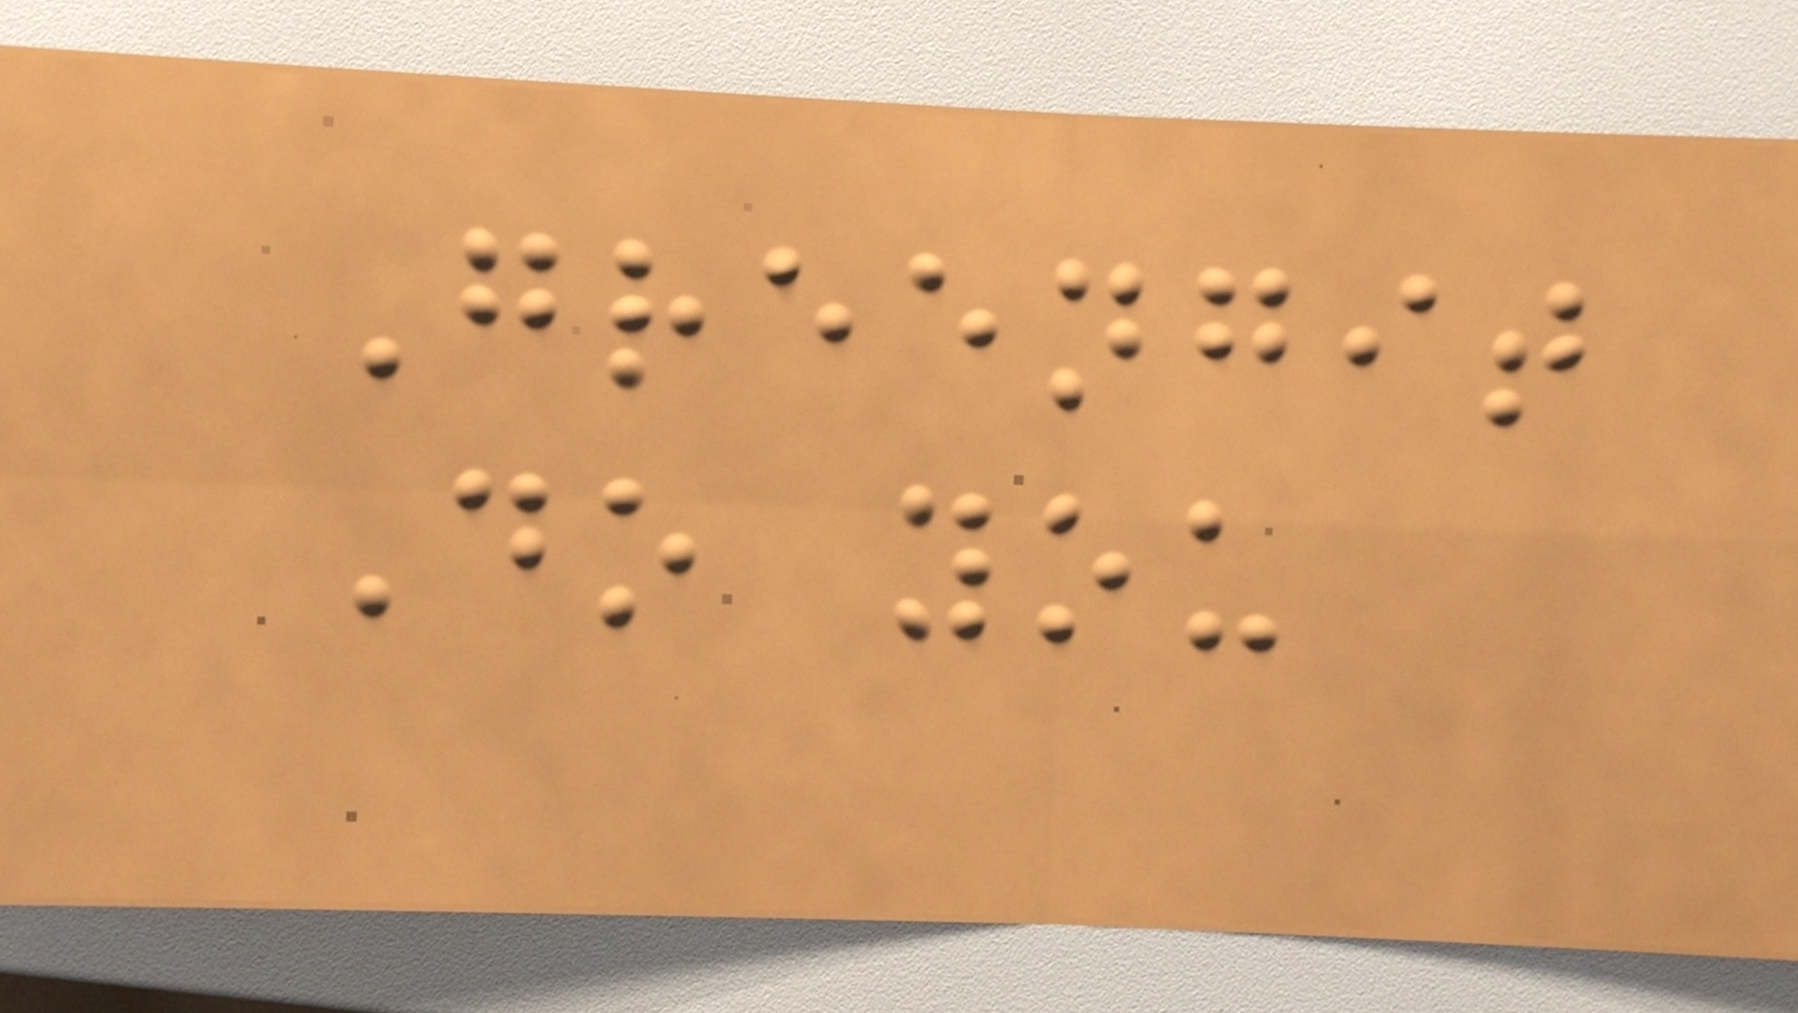Greengit
Do you
